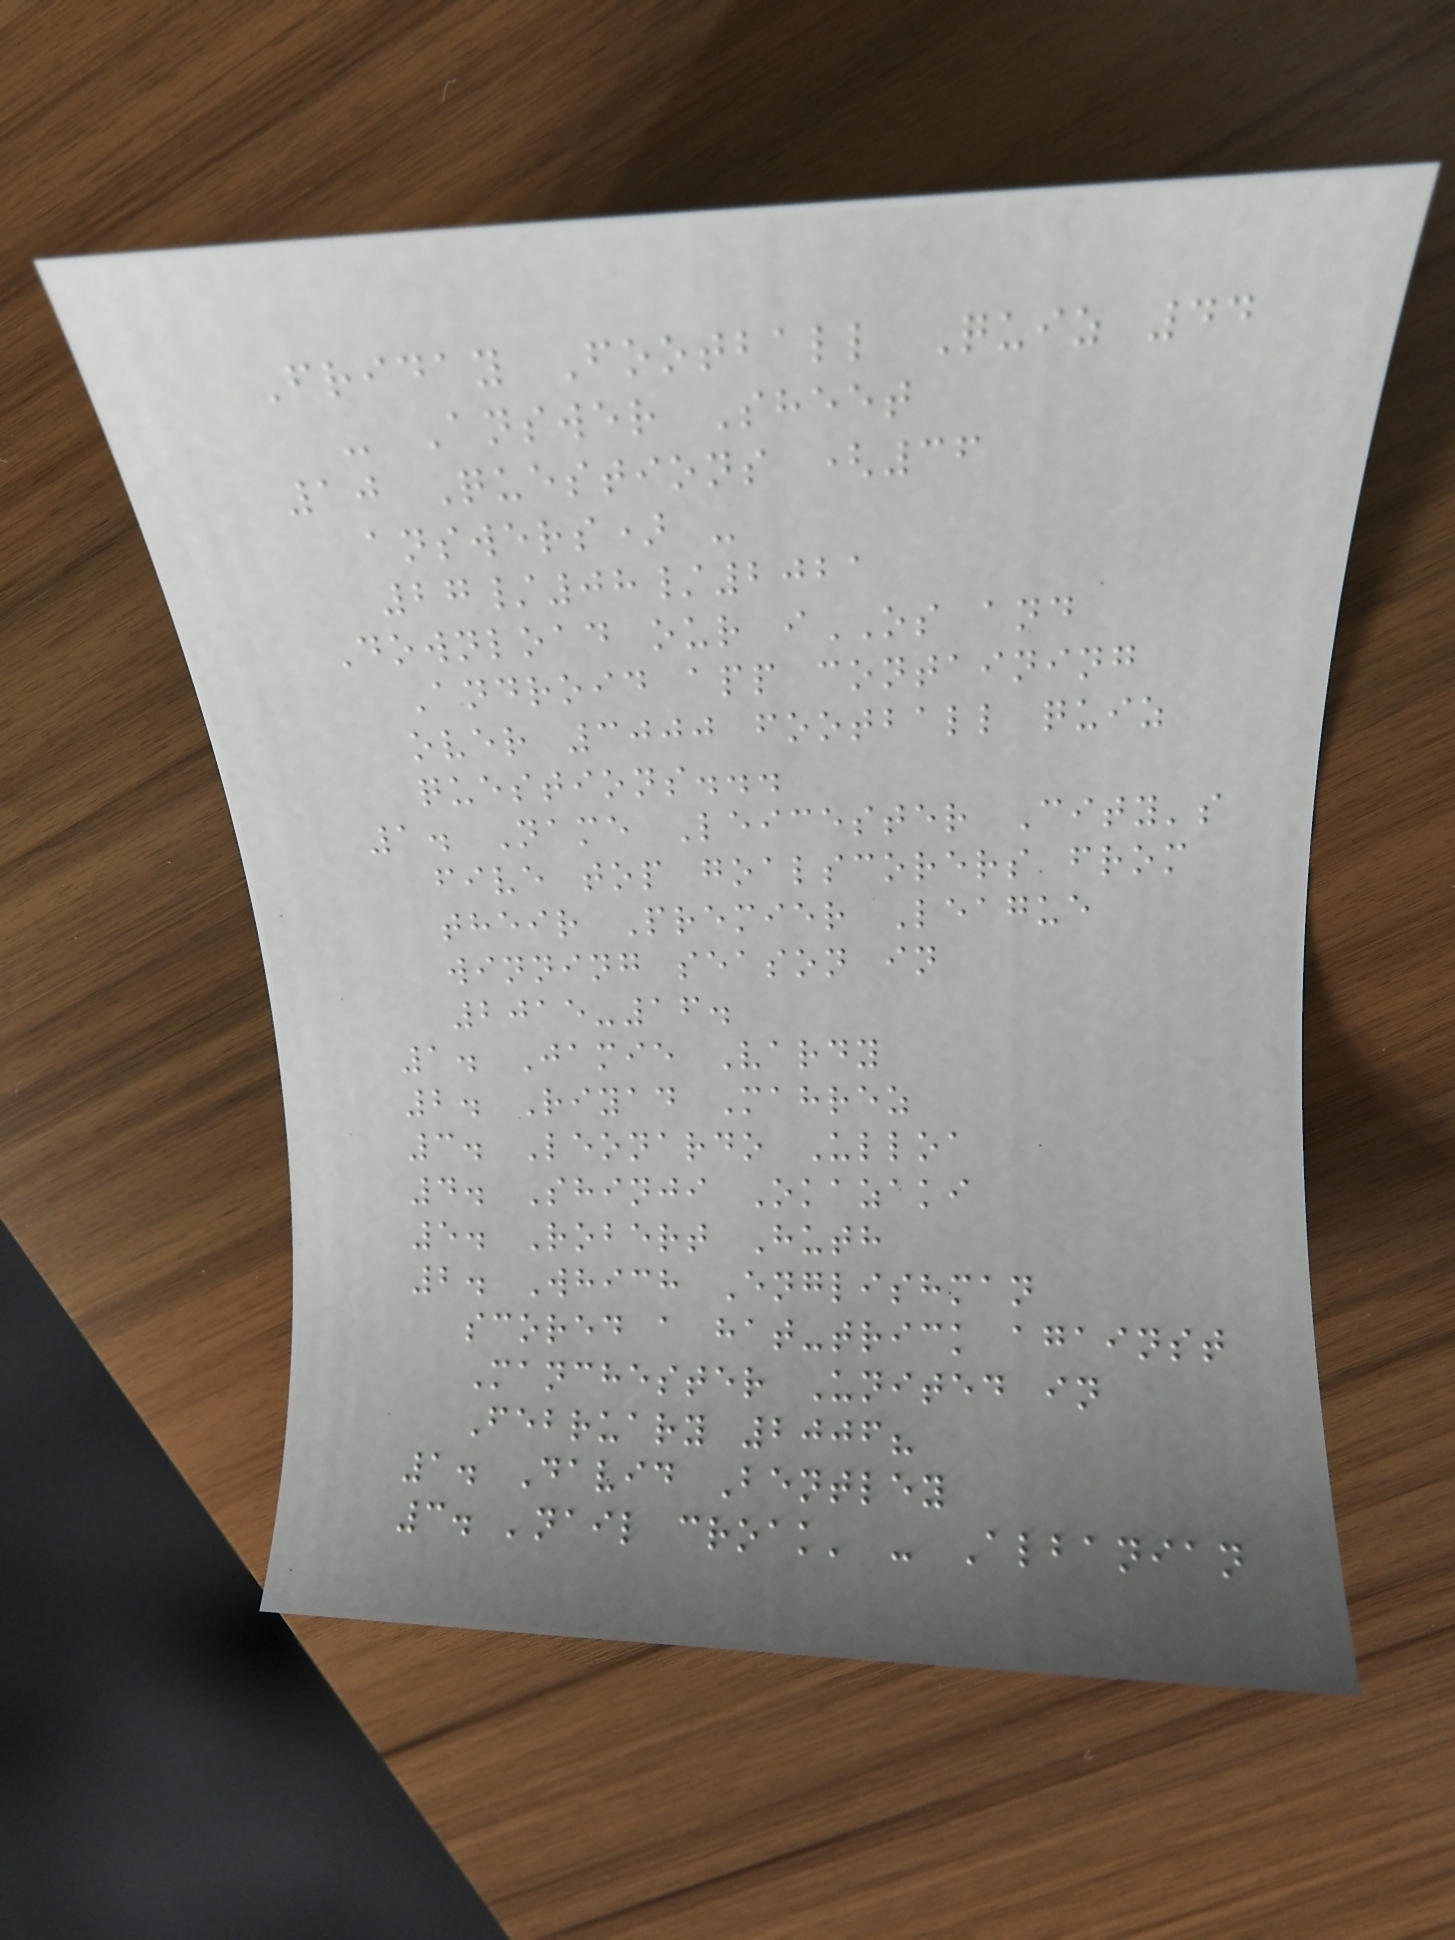Friday Football Quiz 44
- Answer Sheet
10 Questions (36
answers) -
27/08/2021
Download our iOS and
Android app containing
over 3000 football quiz
questions...
1. Name Leicester City's
five top goalscorers from
their Premier League
winning season in
2015-16.
1. Jamie Vardy
2. Riyad Mahrez
3. Leonardo Ulloa
4. Shinji Okazaki
5. Robert Huth
2. Which Englishman
scored a hat-trick against
Manchester United in
February 2006?
1. David Bentley
3. 'nail croak' - Albanian
